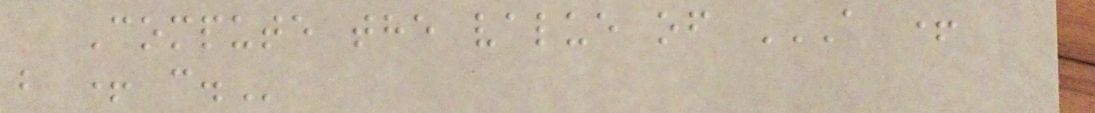Compute the value of A +
B + C.
